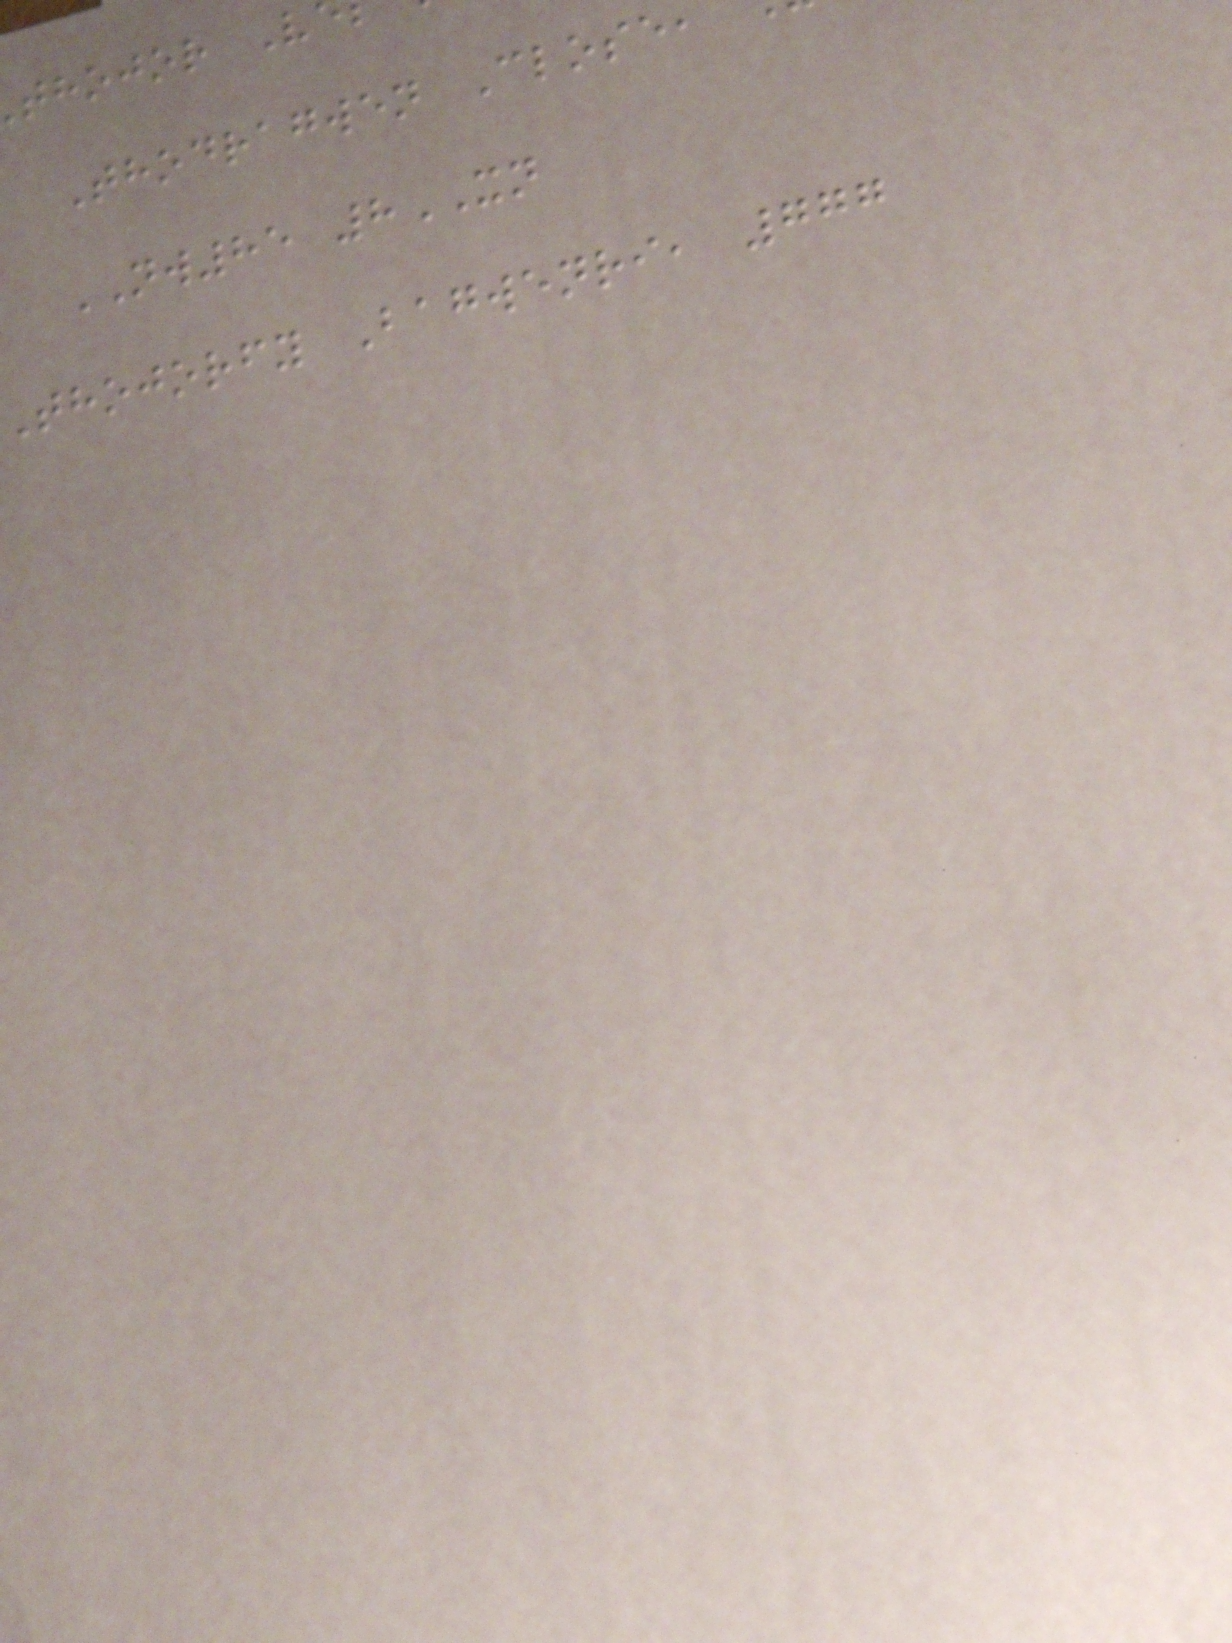thojor V
Thodragwen Close
NW85 8XN
Thojorfy Bagwenri, 777
